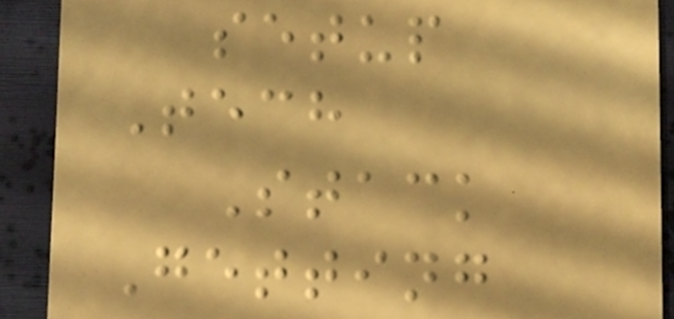setup
Tech
Stack
Getting
